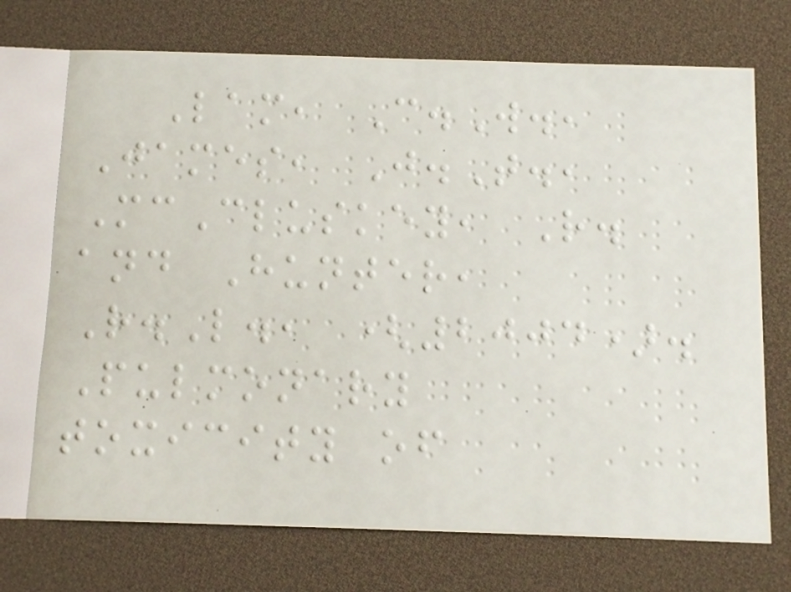Lam, C.W.,
James, J.T.,
McCluskey, R.
and Hunter,
R.L., (2004).
Pulmonary
toxicity of
